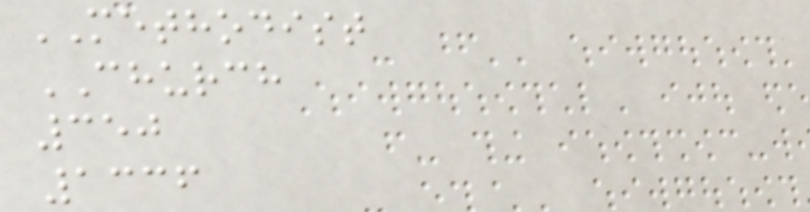METHODIST
CHURCH
350
1336
